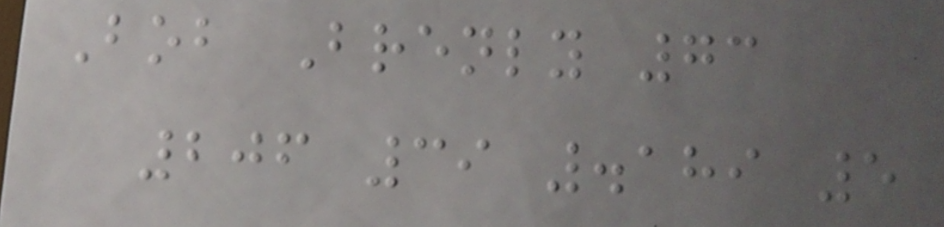Bob Brenly 73
206 39 .189 5
